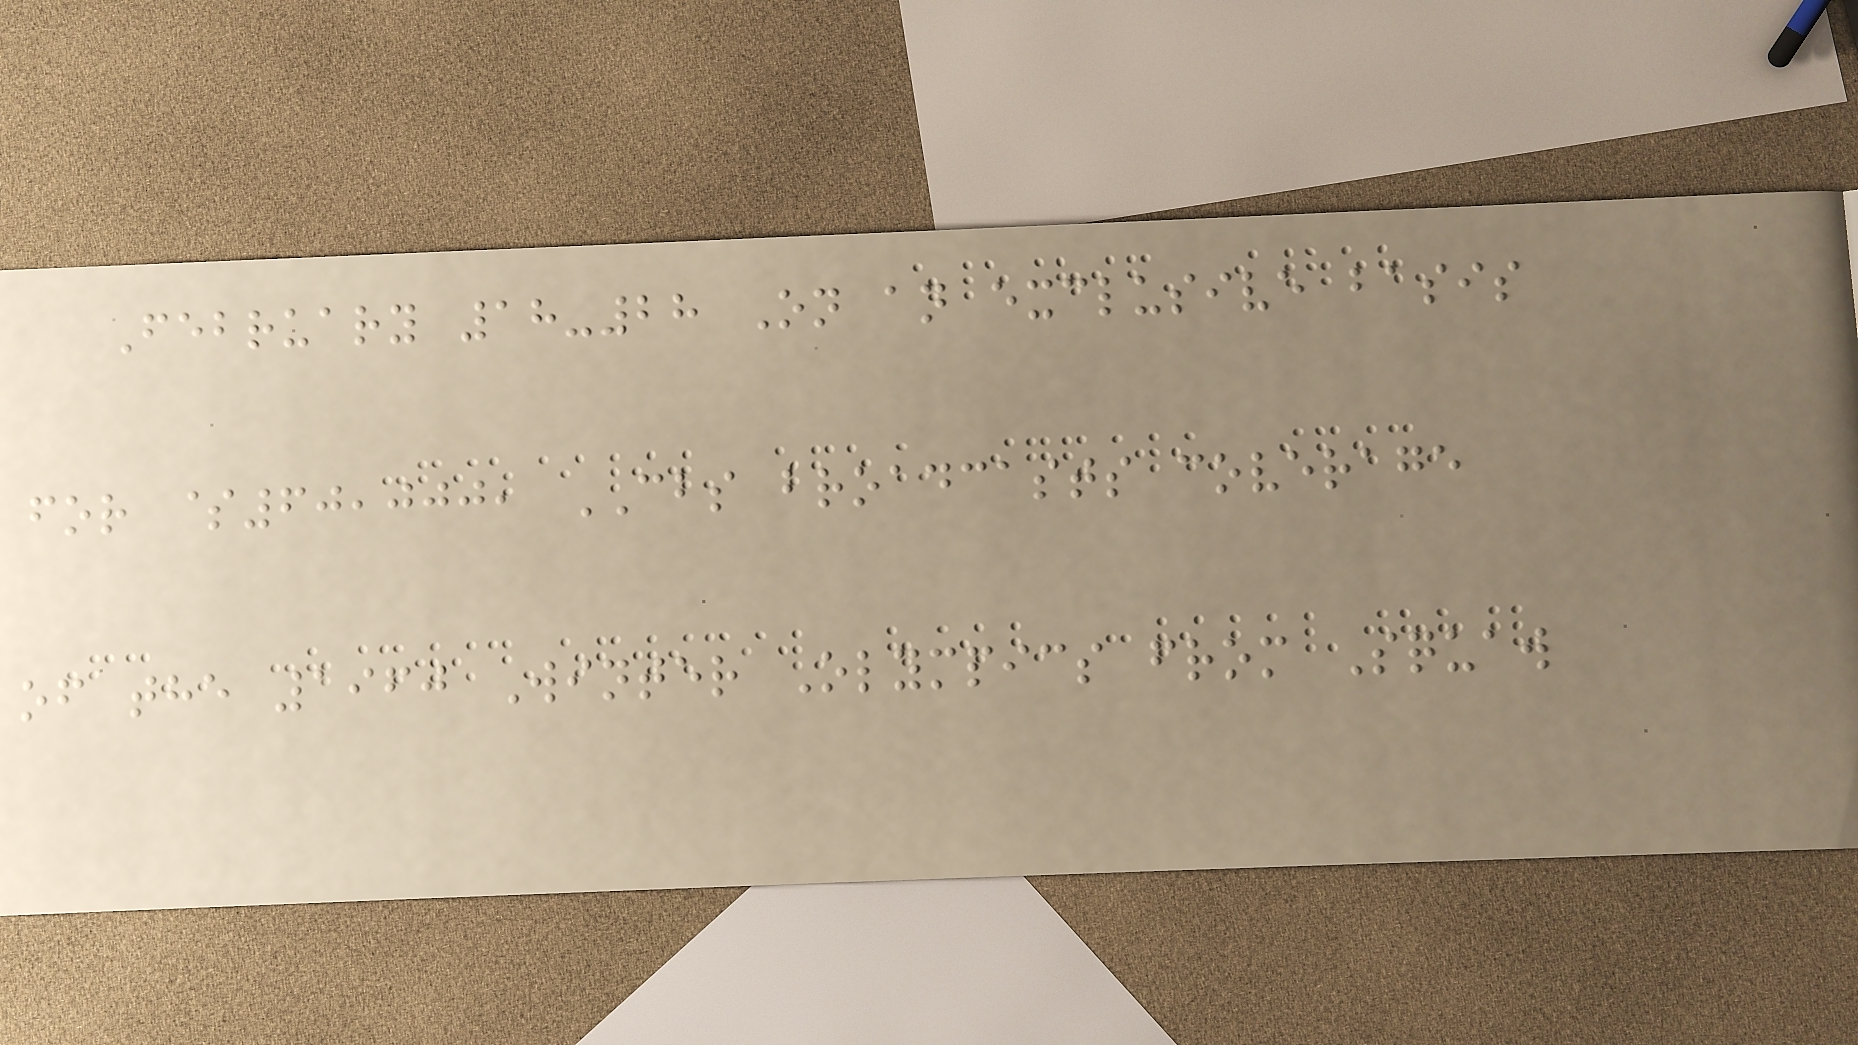February 18-28 On an exclusive basis
for $60,000, CBS broadcasts coverage
of the 1960 Winter Olympics from Squaw
